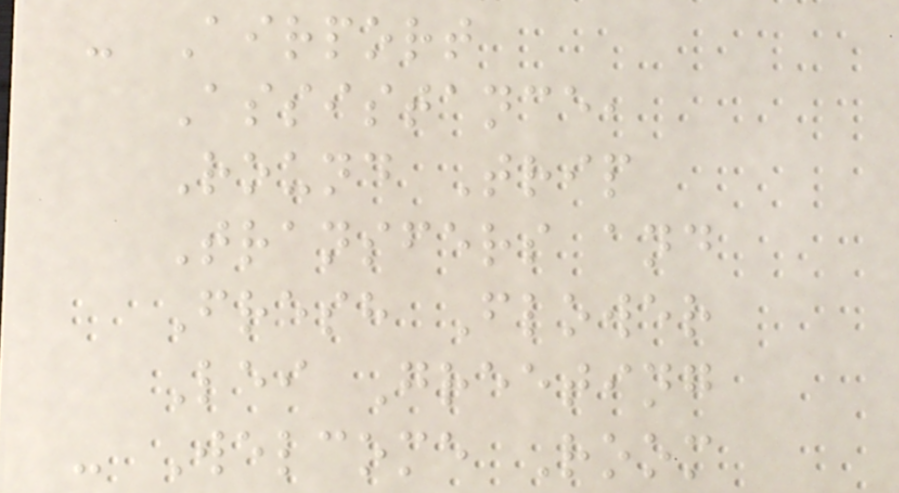- Airport
Assistance,
Round Trip
Transfers and
Fresh Flower
Lei Greeting
- Welcome Room
